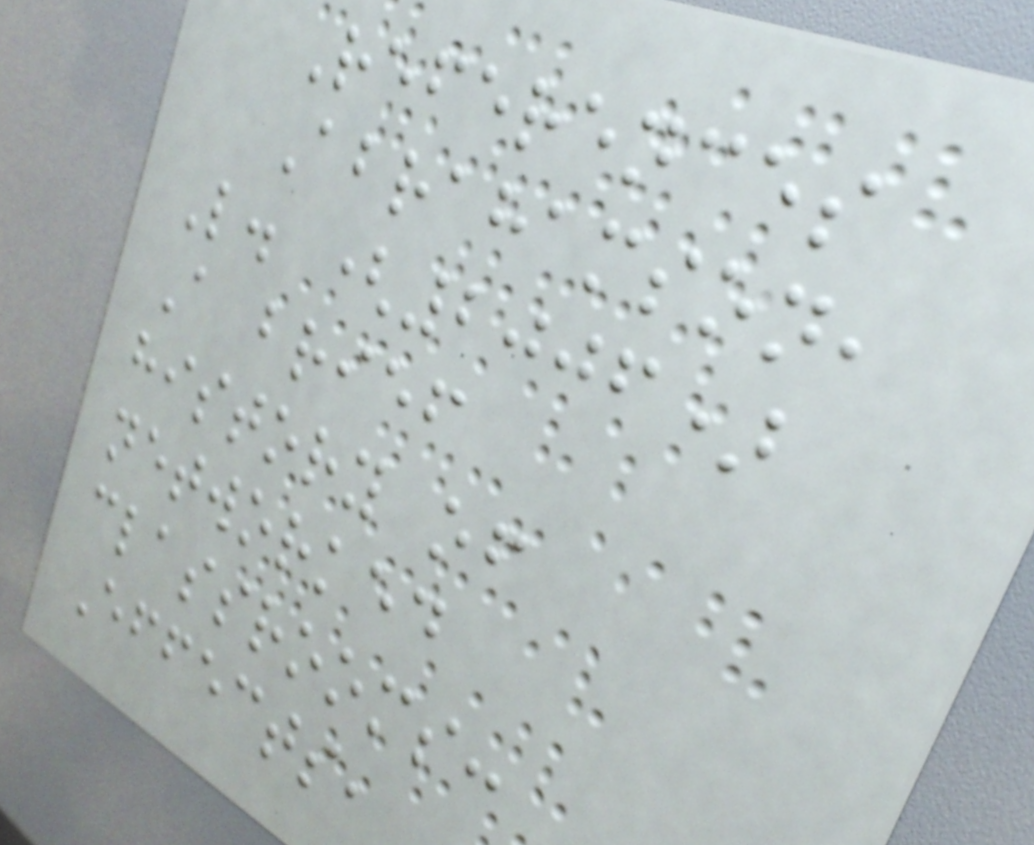References
Abrahamson,
L. (2006)
A brief
history of
networked
classrooms:
Effects,
